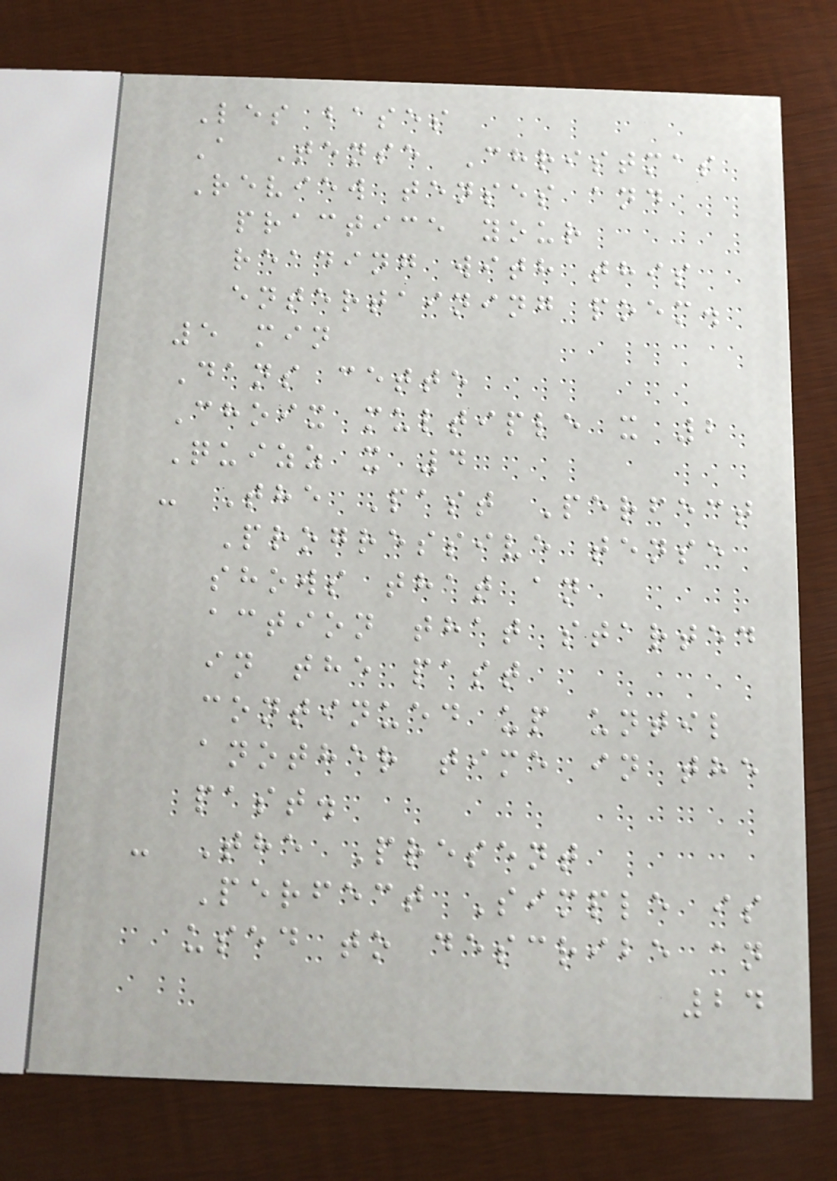Les bases
A Tense Christmas
Review tenses and
practice your
reading with this
entertaining poem.
5 min
Dans cette
Choix multiple x 2
Quizz x 4
- The Past Perfect
Progressive tense
shows that an
action that started
in the past
continued up until
another time in the
past.
- The Present
Perfect Simple is
used to describe an
24
